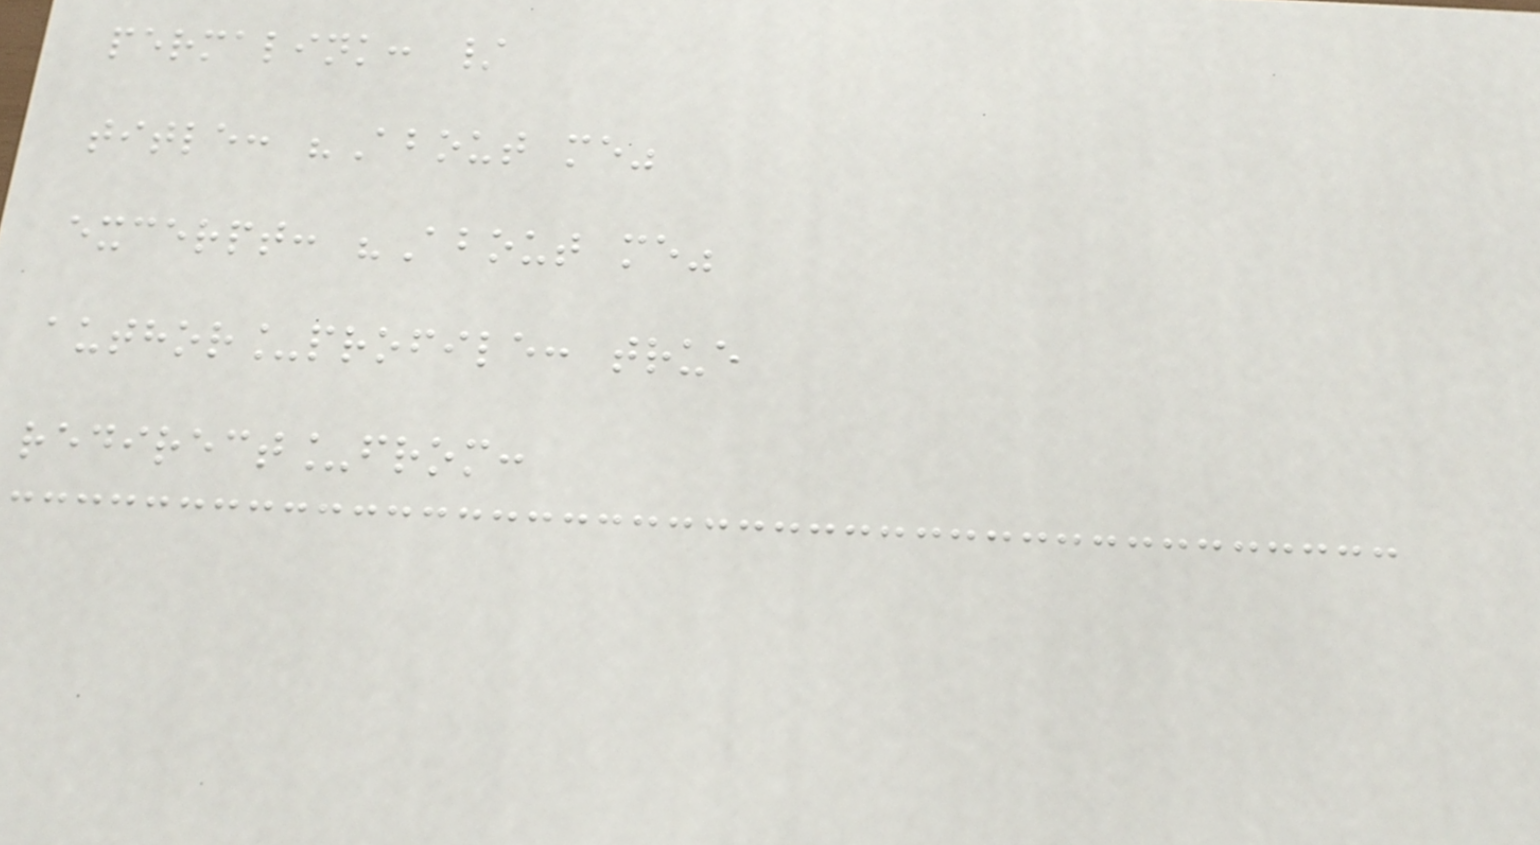permalink: /
title: "About me"
excerpt: "About me"
author_profile: true
redirect_from:
